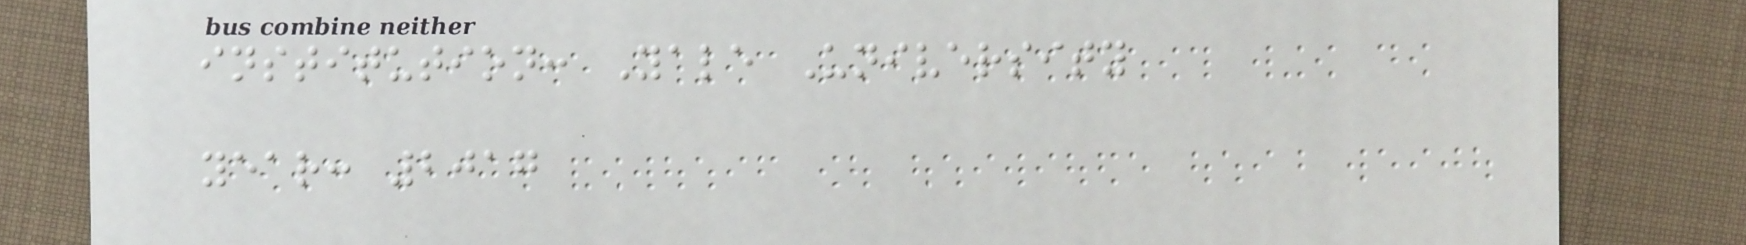institution: Yale University
year: 2017
